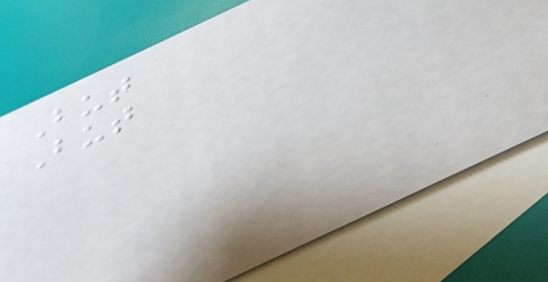But
But
